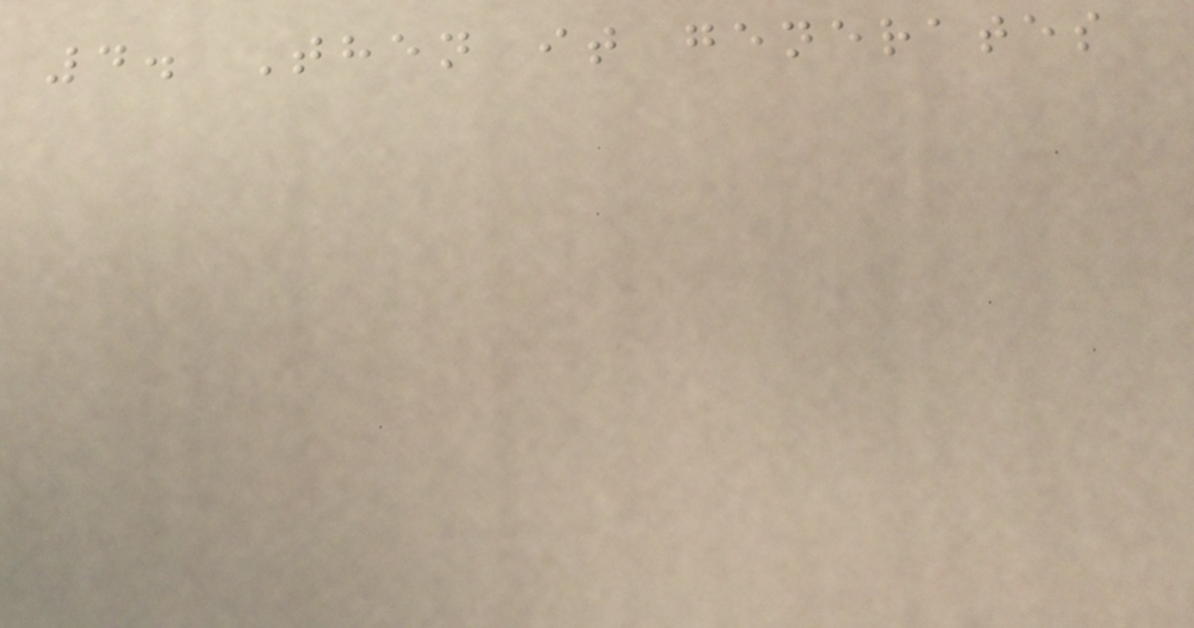4. Then it generates
